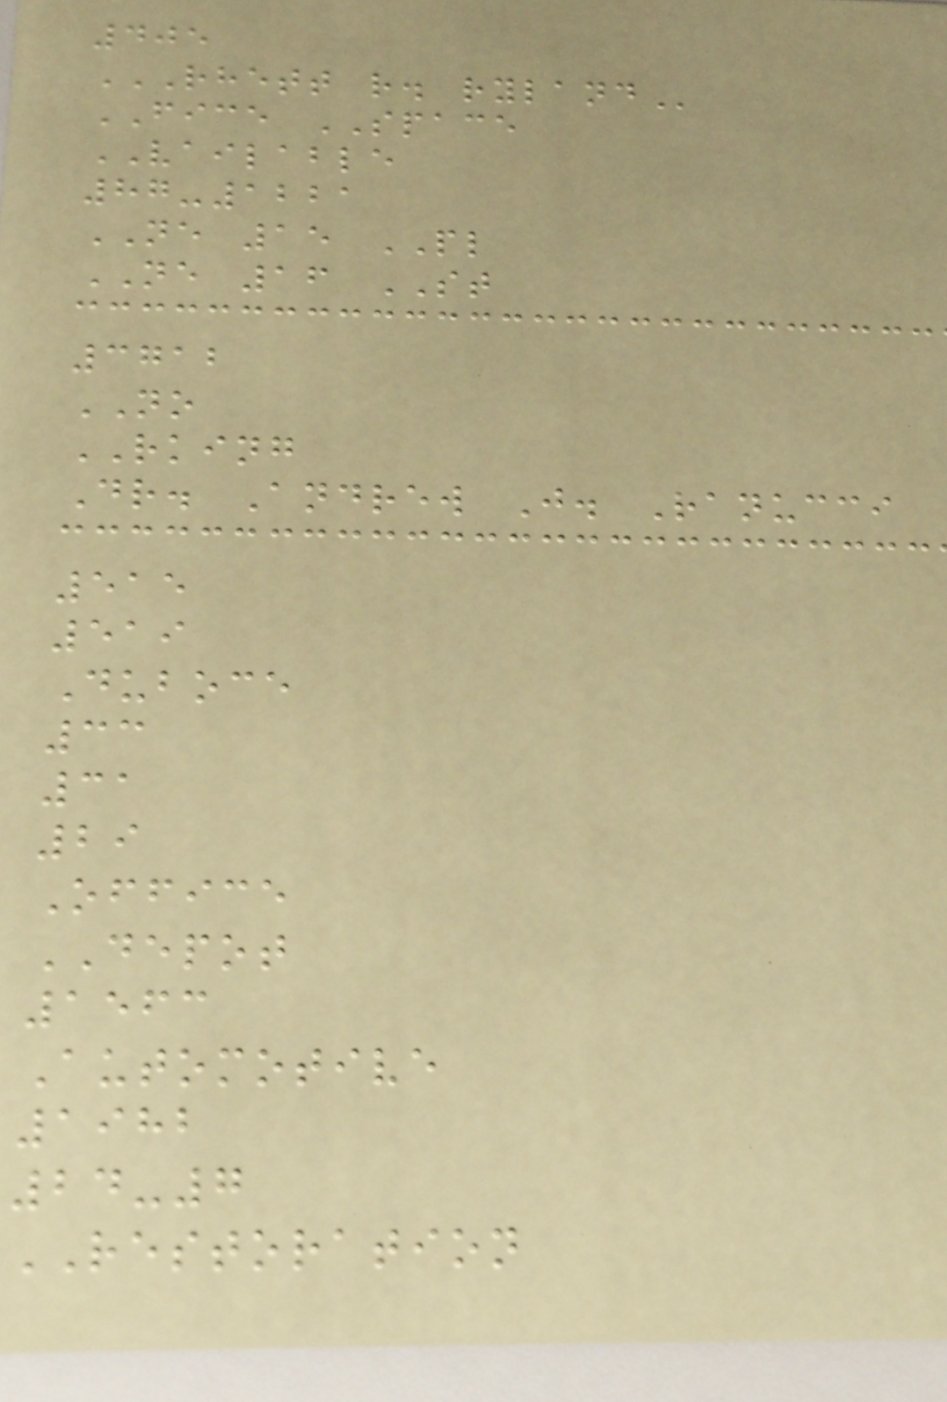405
RHETT R. RYLAND
FICE SPACE
VAILABLE
87-1221
NE 15 PL
NE 16 ST
3712
NO
RKING
Dr. Andrew J. Ranucci
515
519
Duboce
33
31
29
Office
DEPOT
1563
Automotive
1982
24-7
RESTORATION
